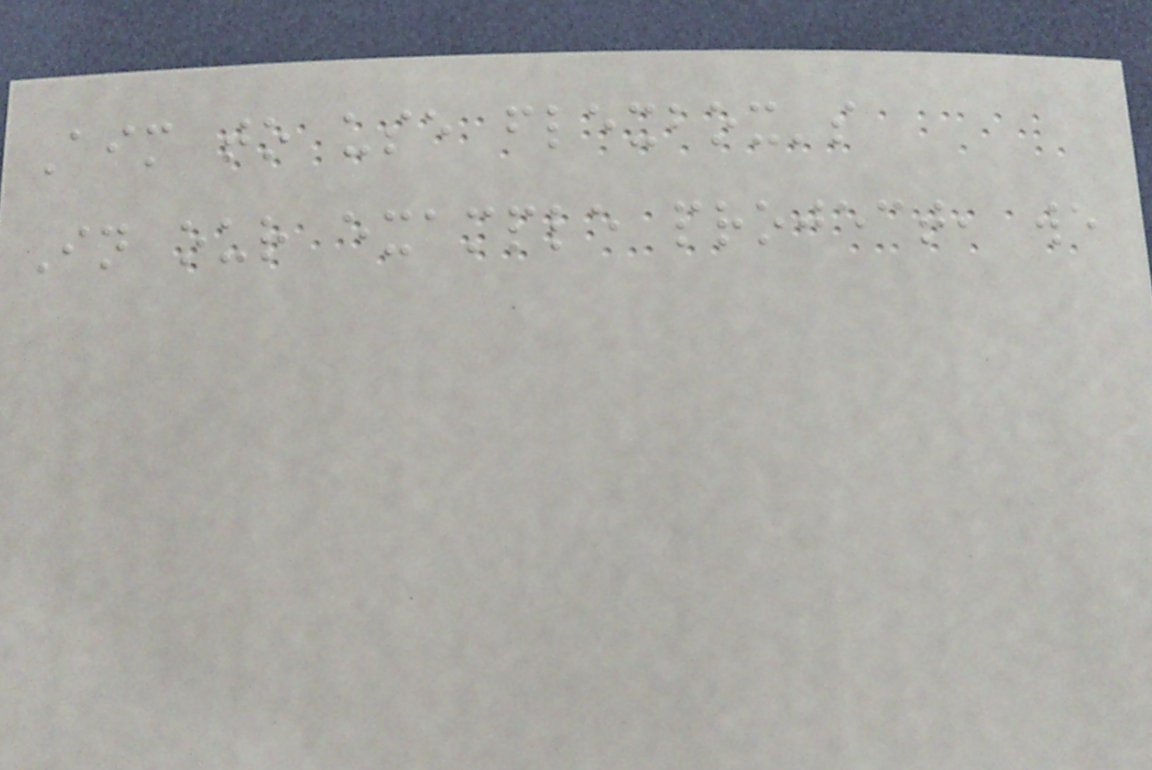Aim to use flexbox's
In our example project, we
